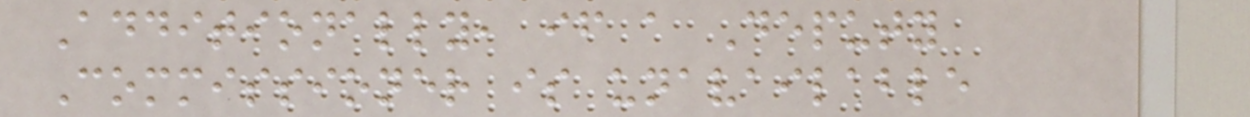Additionally, if a Deputy
Commissioner is unavailable
